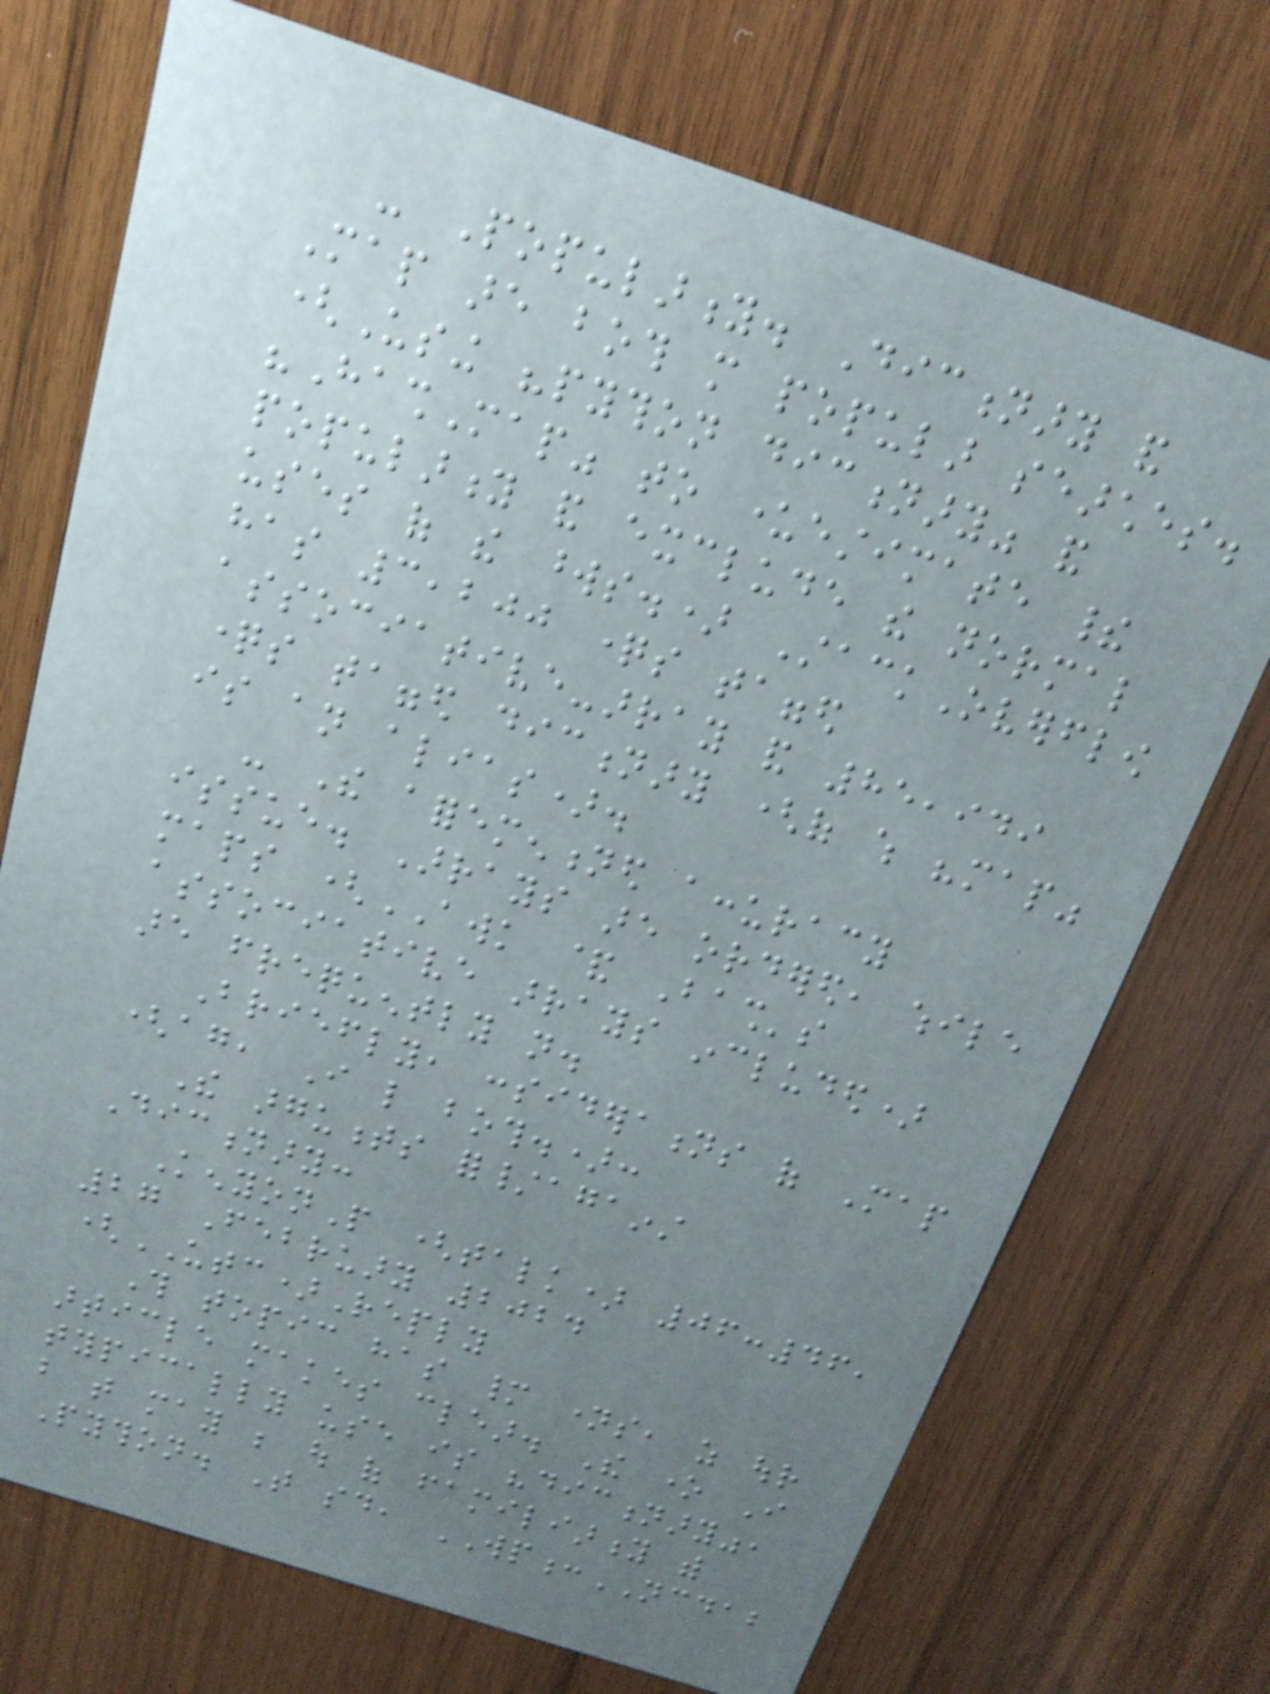- Popularity. Dictionary and
Map are both more popular searches.
(Using "python dictionary" and
"HashMap" to underestimate their
popularity and exclude the normal
uses of the words.) StackOverflow
has 3,200 questions tagged
associative-array and 85,949
questions tagged dictionary (of which "map"
is an alias).
- The aforementioned accuracy
issue. Arrays are ordered, while
maps (AWK & Bash's
associative arrays included)
are frequently not.
Briefly, considerations of Map
(again, I like both.):
The arguments for/against
Dictionary:
KenyonP (talk) 06:46,
27 February 2024
(UTC)Reply
This topic has many names, as our
article makes clear. The one I
typically use is "dictionary",
but that may be out of familiarity with
Python. That said, WP:NCDAB
